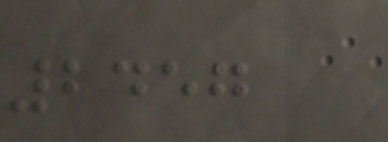2457
